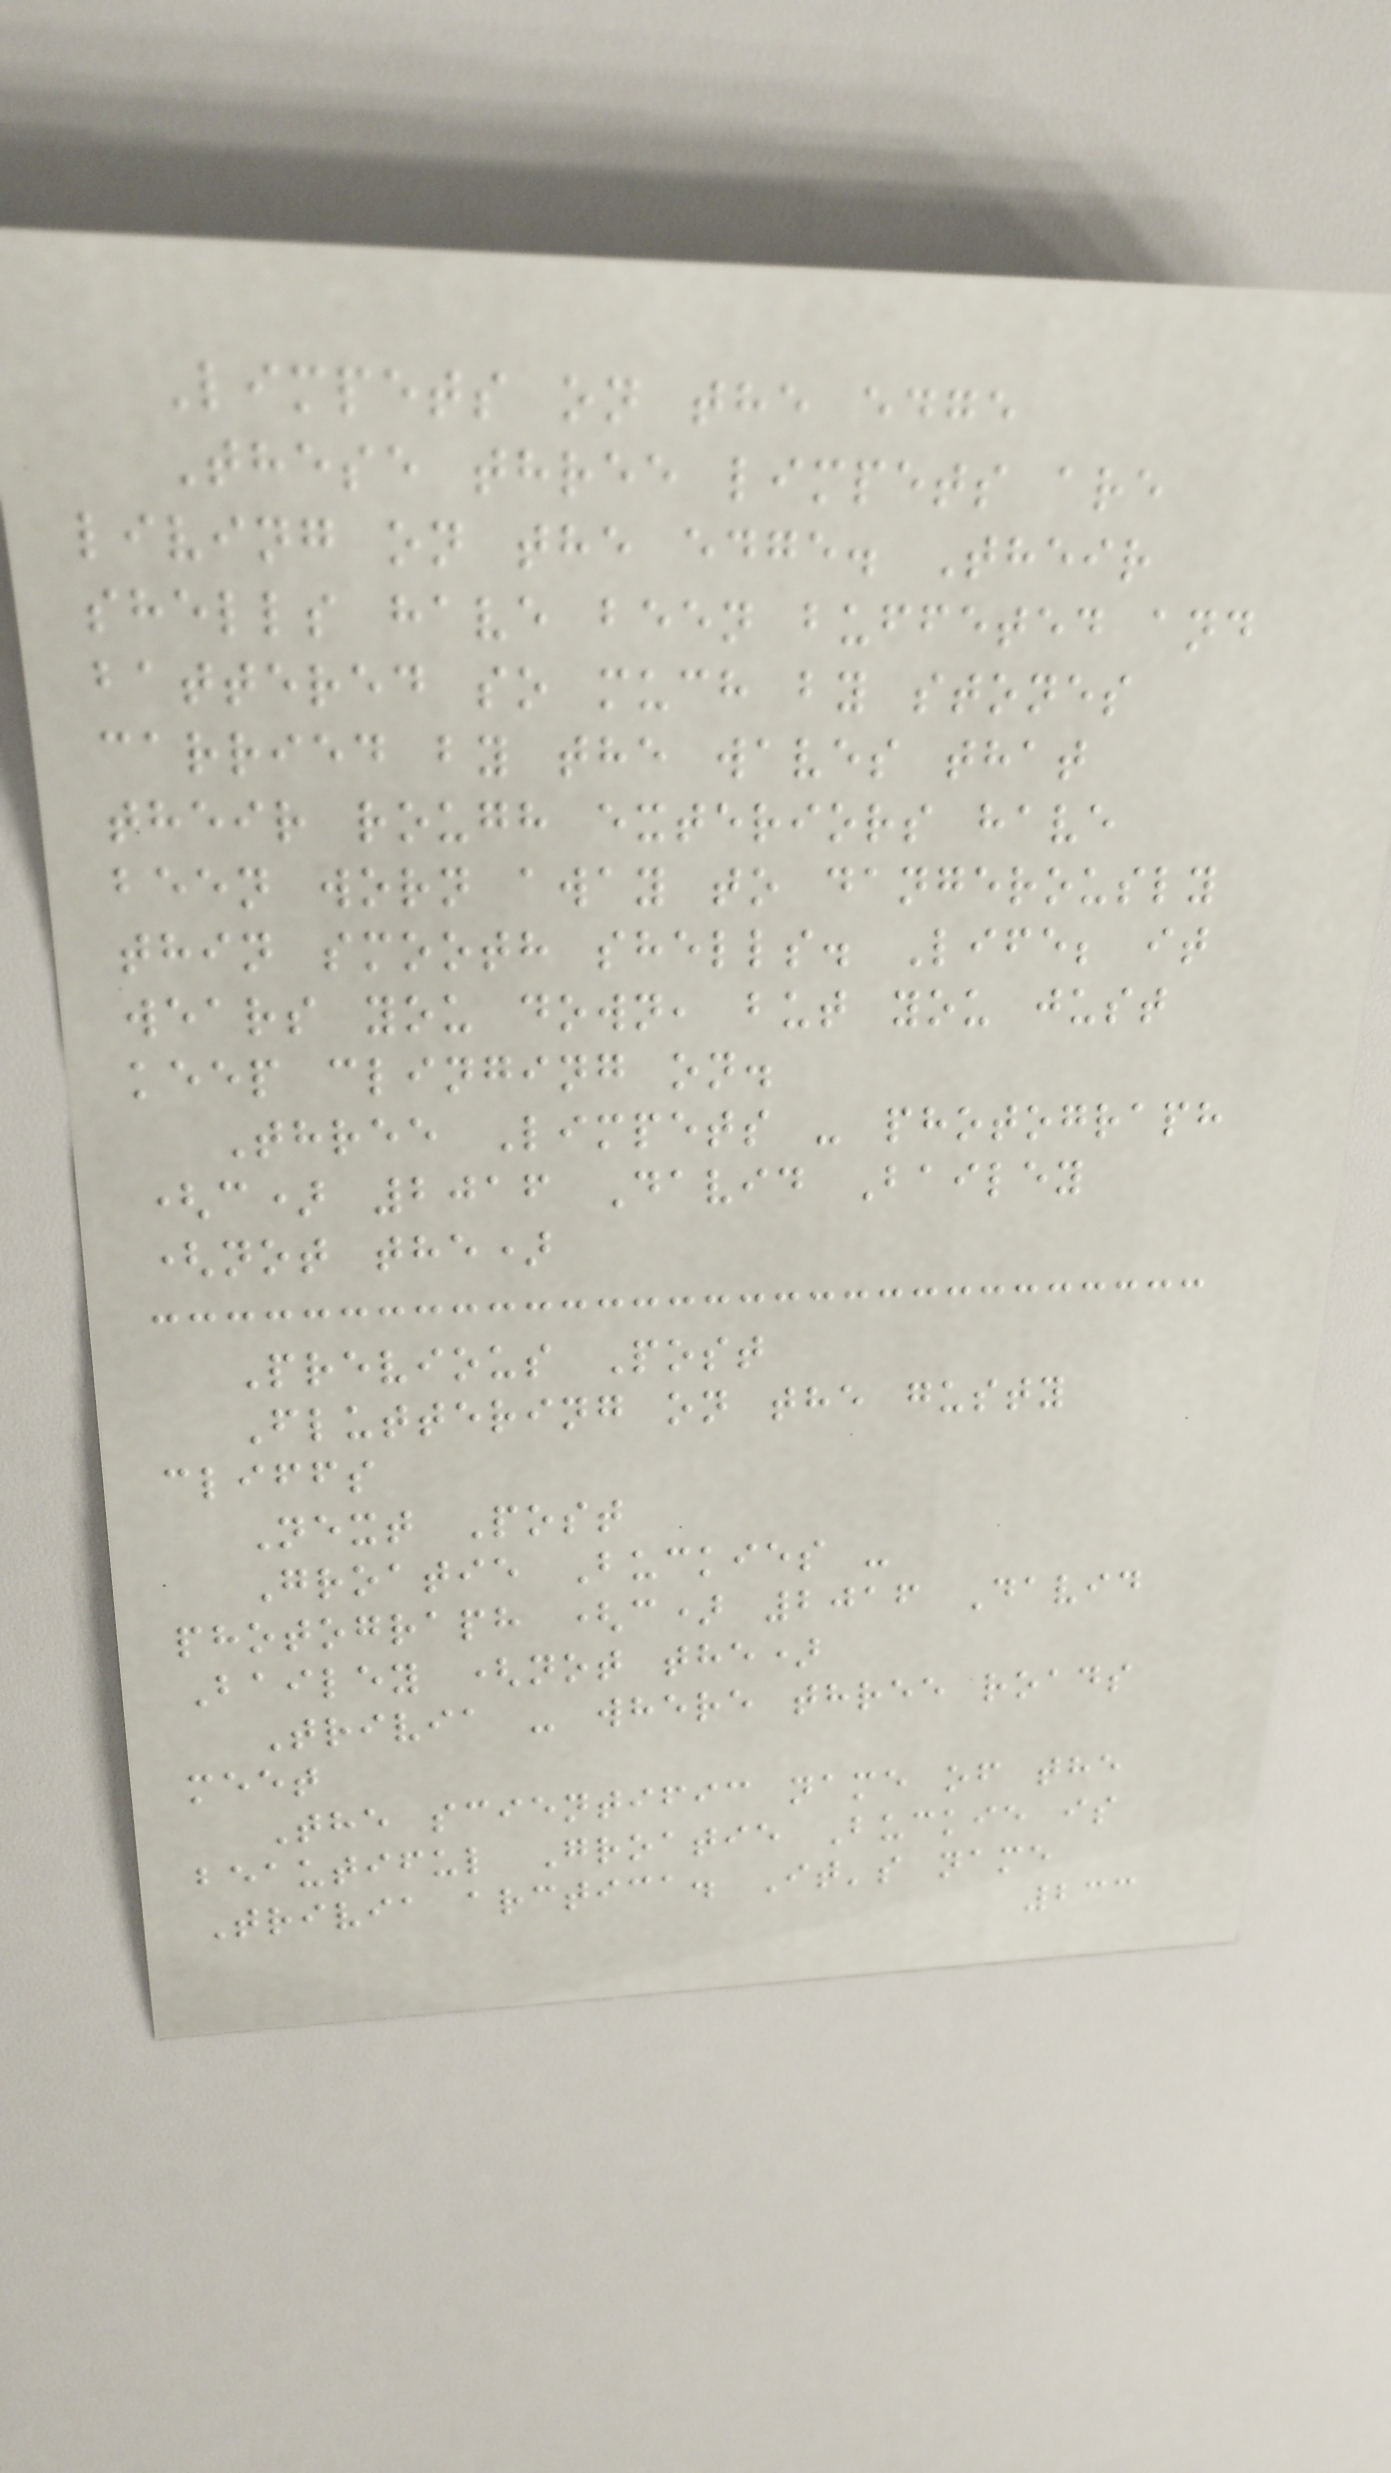Limpets on the edge
These three limpets are
living on the edge. Their
shells have been buffeted and
battered so much by stones
carried by the waves that
their rough exteriors have
been worn away to dangerously
thin smooth shells. Life; it
wears you down, but you just
keep clinging on.
Three Limpets - photograph
(c) 2016 David Bailey
(not the)
Previous Post
Fluttering on the gusty
cliffs
Next Post
Groatie Buckies -
photograph (c) 2016 David
Bailey (not the)
Trivia - where three roads
meet
The scientific name of the
beautiful Groatie Buckie is
Trivia arctica. It's name
233
